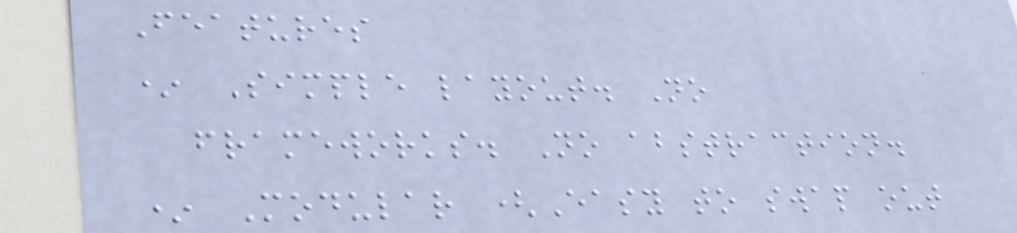Features
* Simple layout. No
frameworks. No abstraction.
* Modular (Easy to swap out
